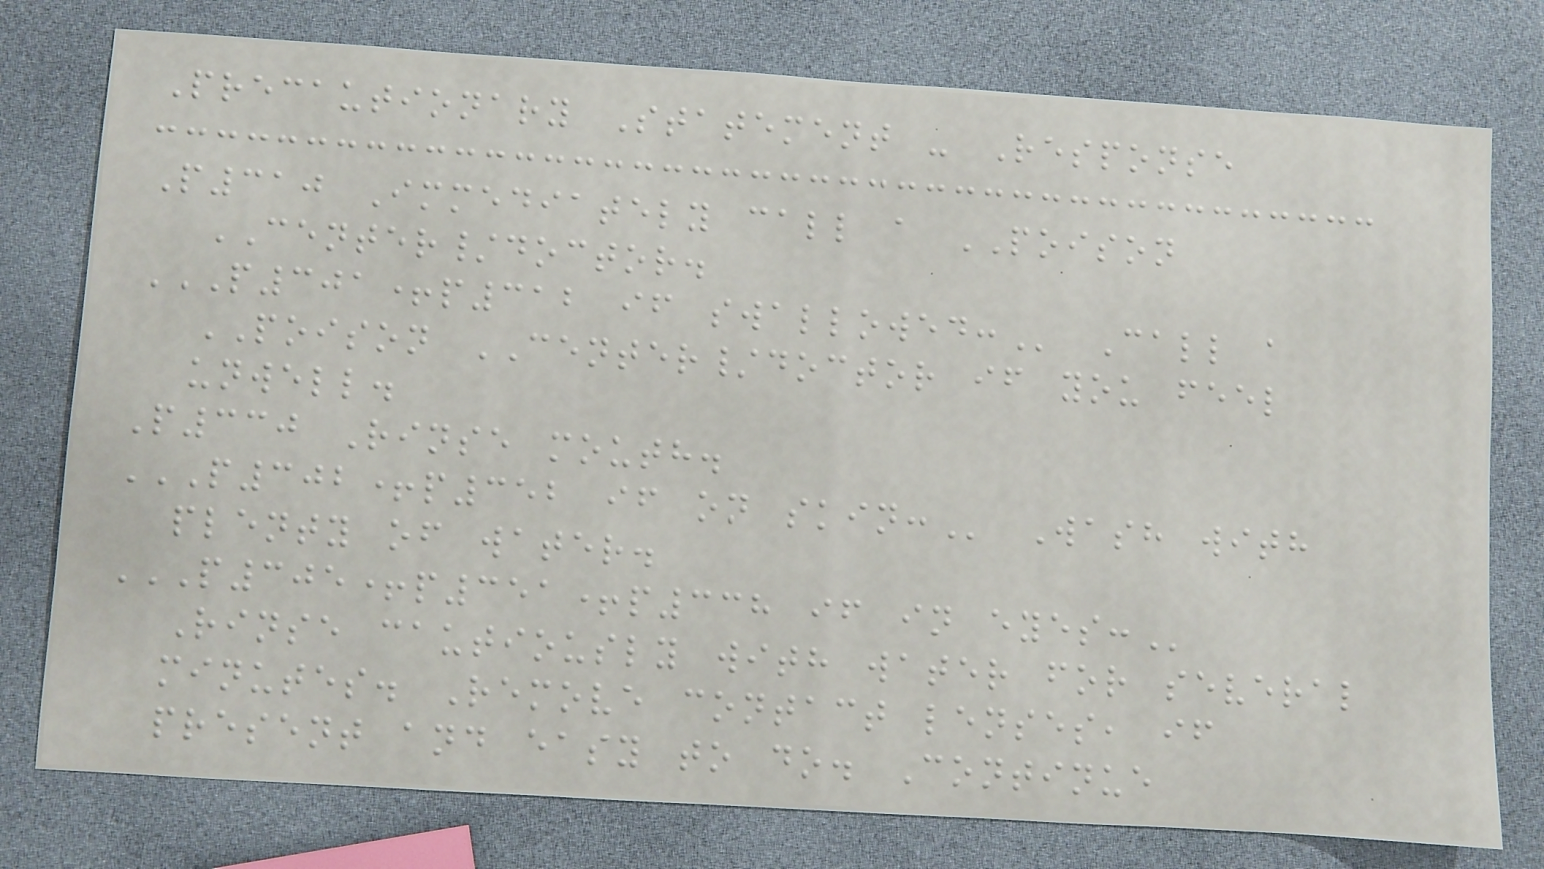Precautionary Statement - Response
P310 Immediately call a POISON
CENTER/doctor.
P301+P312 IF SWALLOWED: Call a
POISON CENTER/doctor if you feel
unwell.
P330 Rinse mouth.
P302+P352 IF ON SKIN: Wash with
plenty of water.
P305+P351+P338 IF IN EYES:
Rinse cautiously with water for several
minutes. Remove contact lenses, if
present and easy to do. Continue
